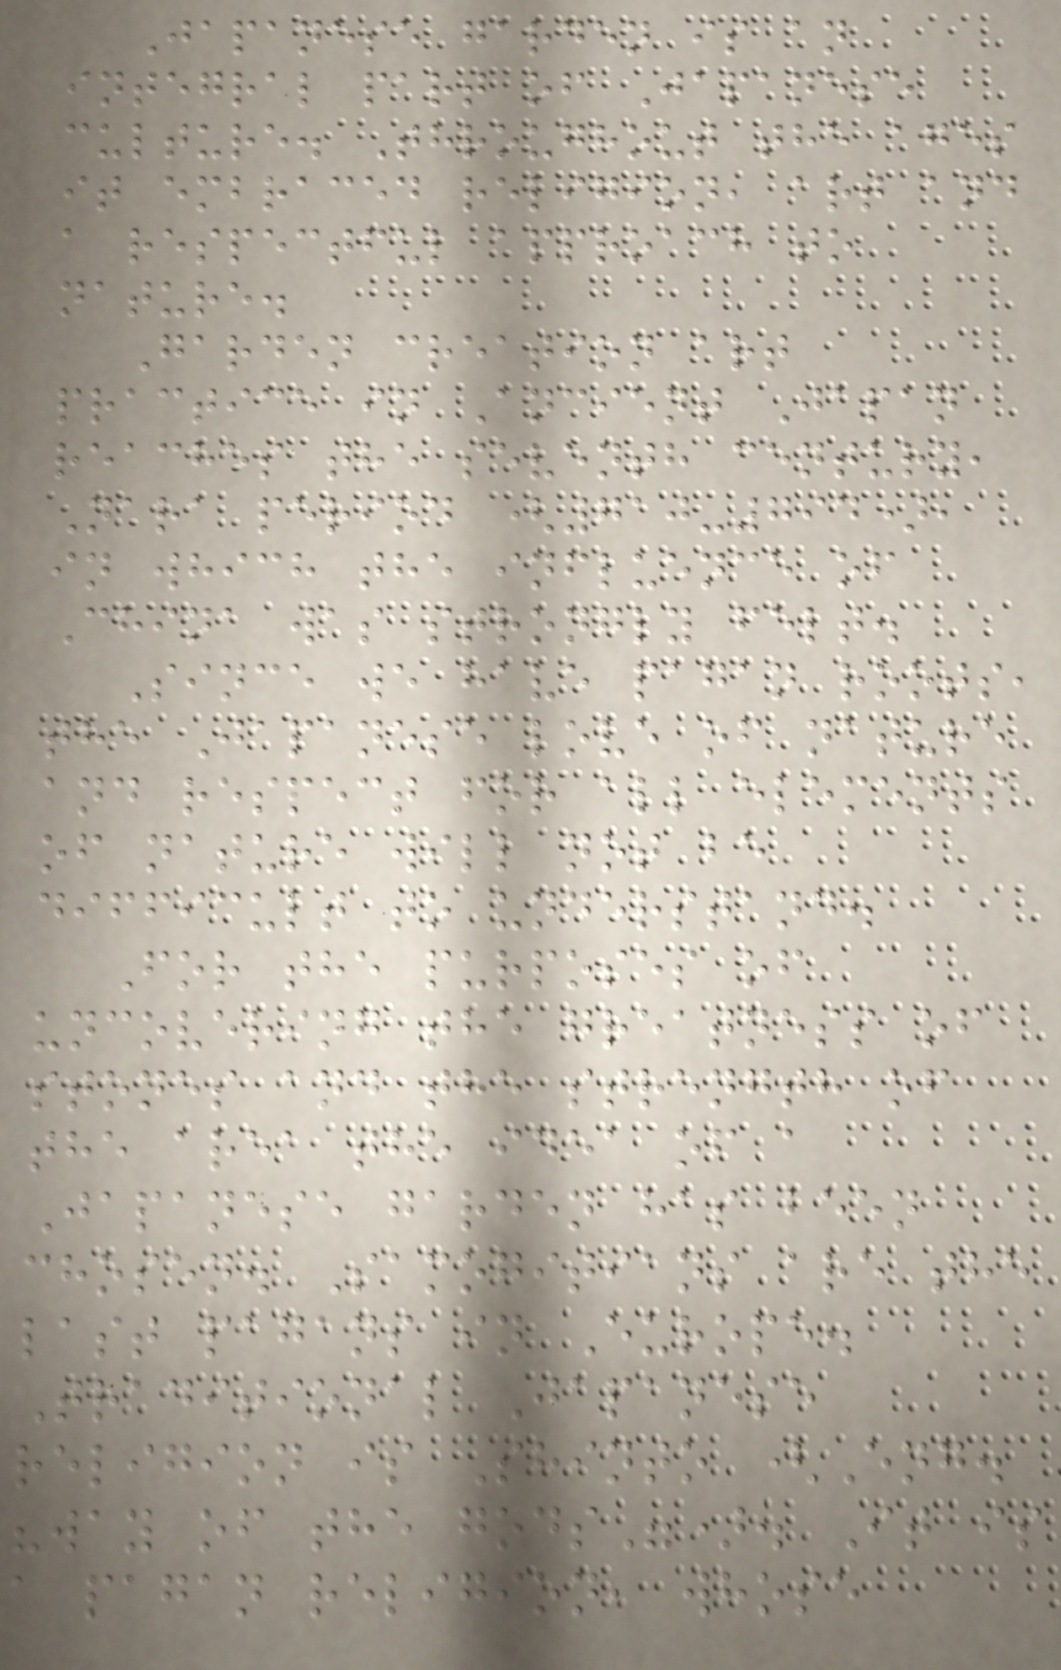Japanese garden is an
integral part of Japanese
culture. Throughout the ages
it embraced religion, art and
a respectful approach to
nature.
Garden creation art
practice in Ancient Japan
reaches the seventh century,
Nara period (710-794),
in which the influence of
China was strongly felt.
Since we have pagan roots,
the Japanese love of nature
and respect for all elements
of nature will not be
difficult to understand.
For the purposes of
uncovering the greatness of
stones and the strength of
the area the idea of a
Japanese garden has been
chosen. Samogitians are the
last pagans in Europe.
Traditional Japanese
religion is Shinto (Eng.
"way of the gods"). It is
a pagan religion, whose
